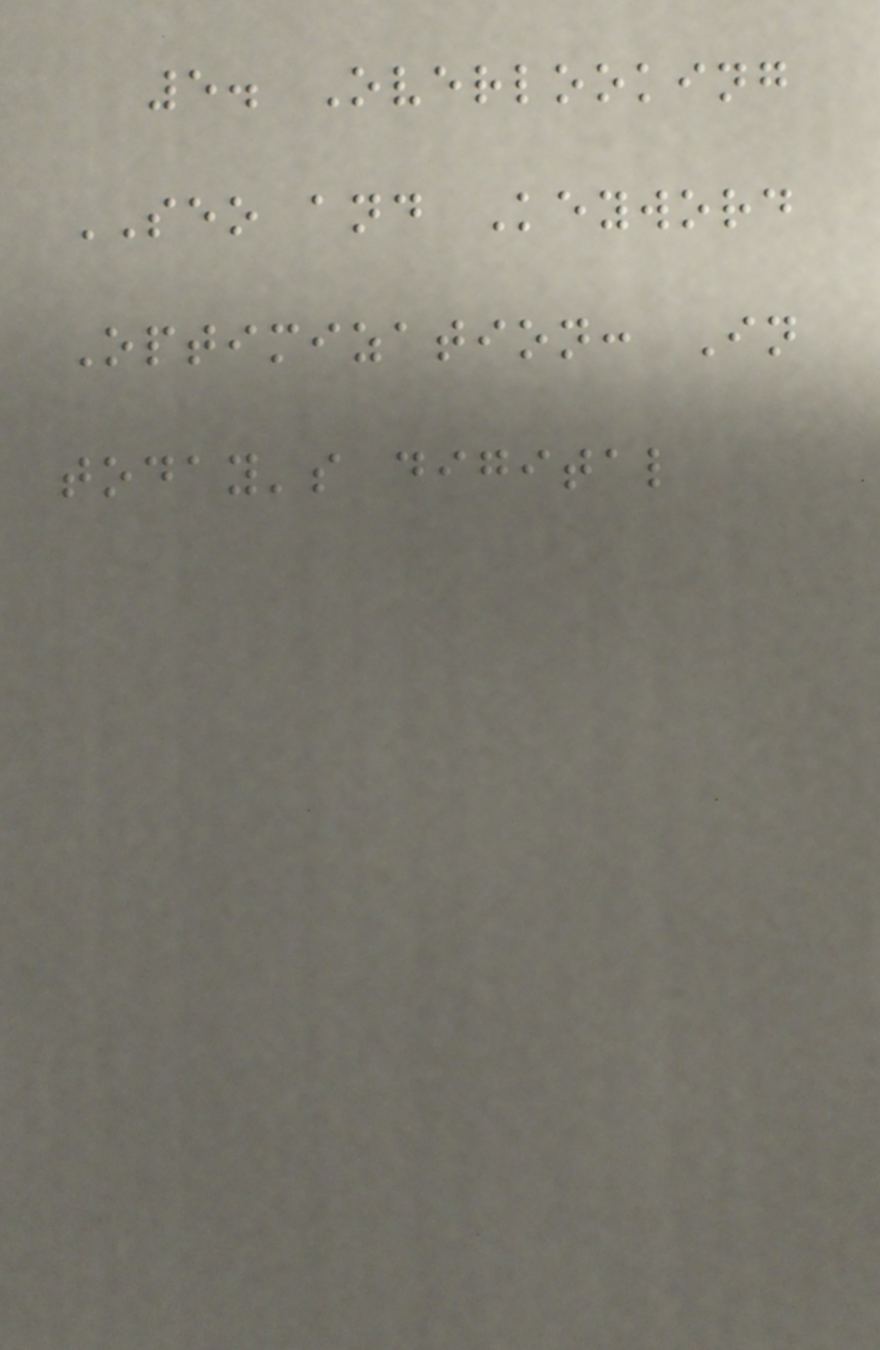5. Overlooking
SEO and Keyword
Optimization: In
today's digital
